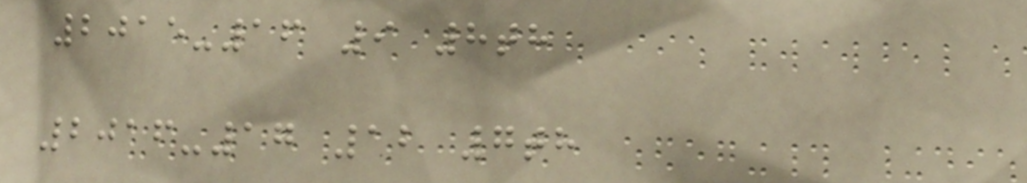2015-16 9 8th
2016-17 12 7th
